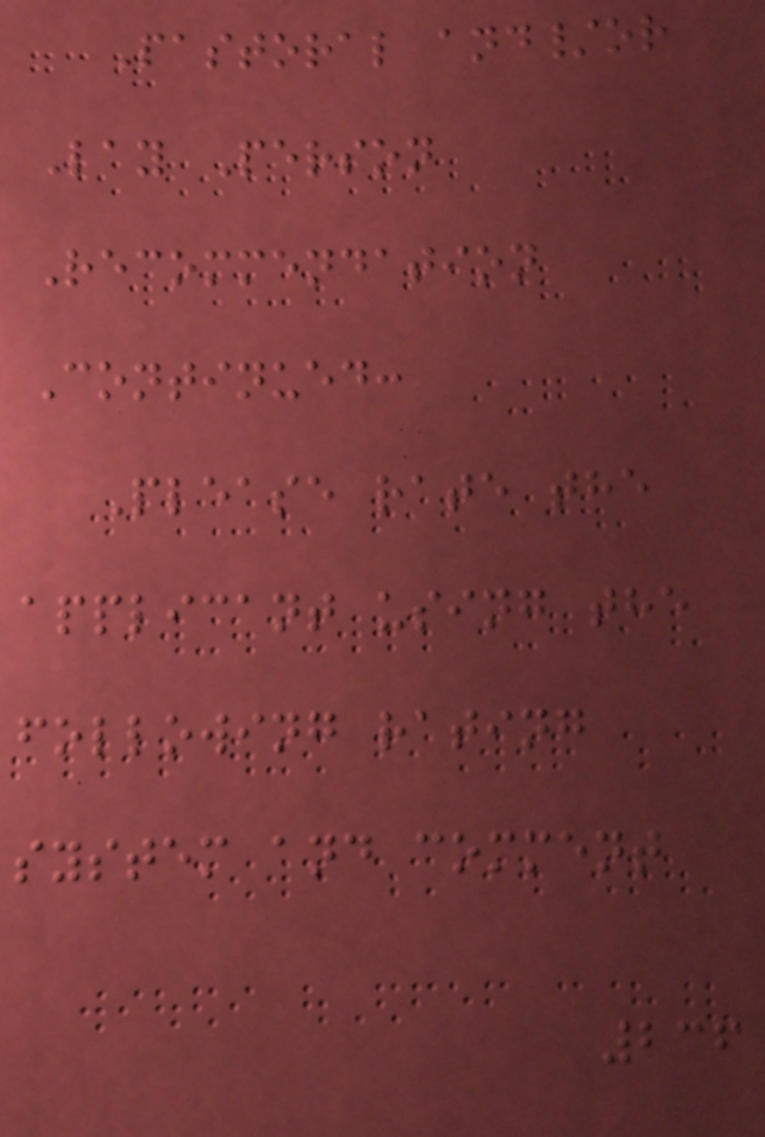Pastoral and/or
Lay Person
Recommendation
Continued:
Please rate the
applicant using the
following rating
system and comment
236
